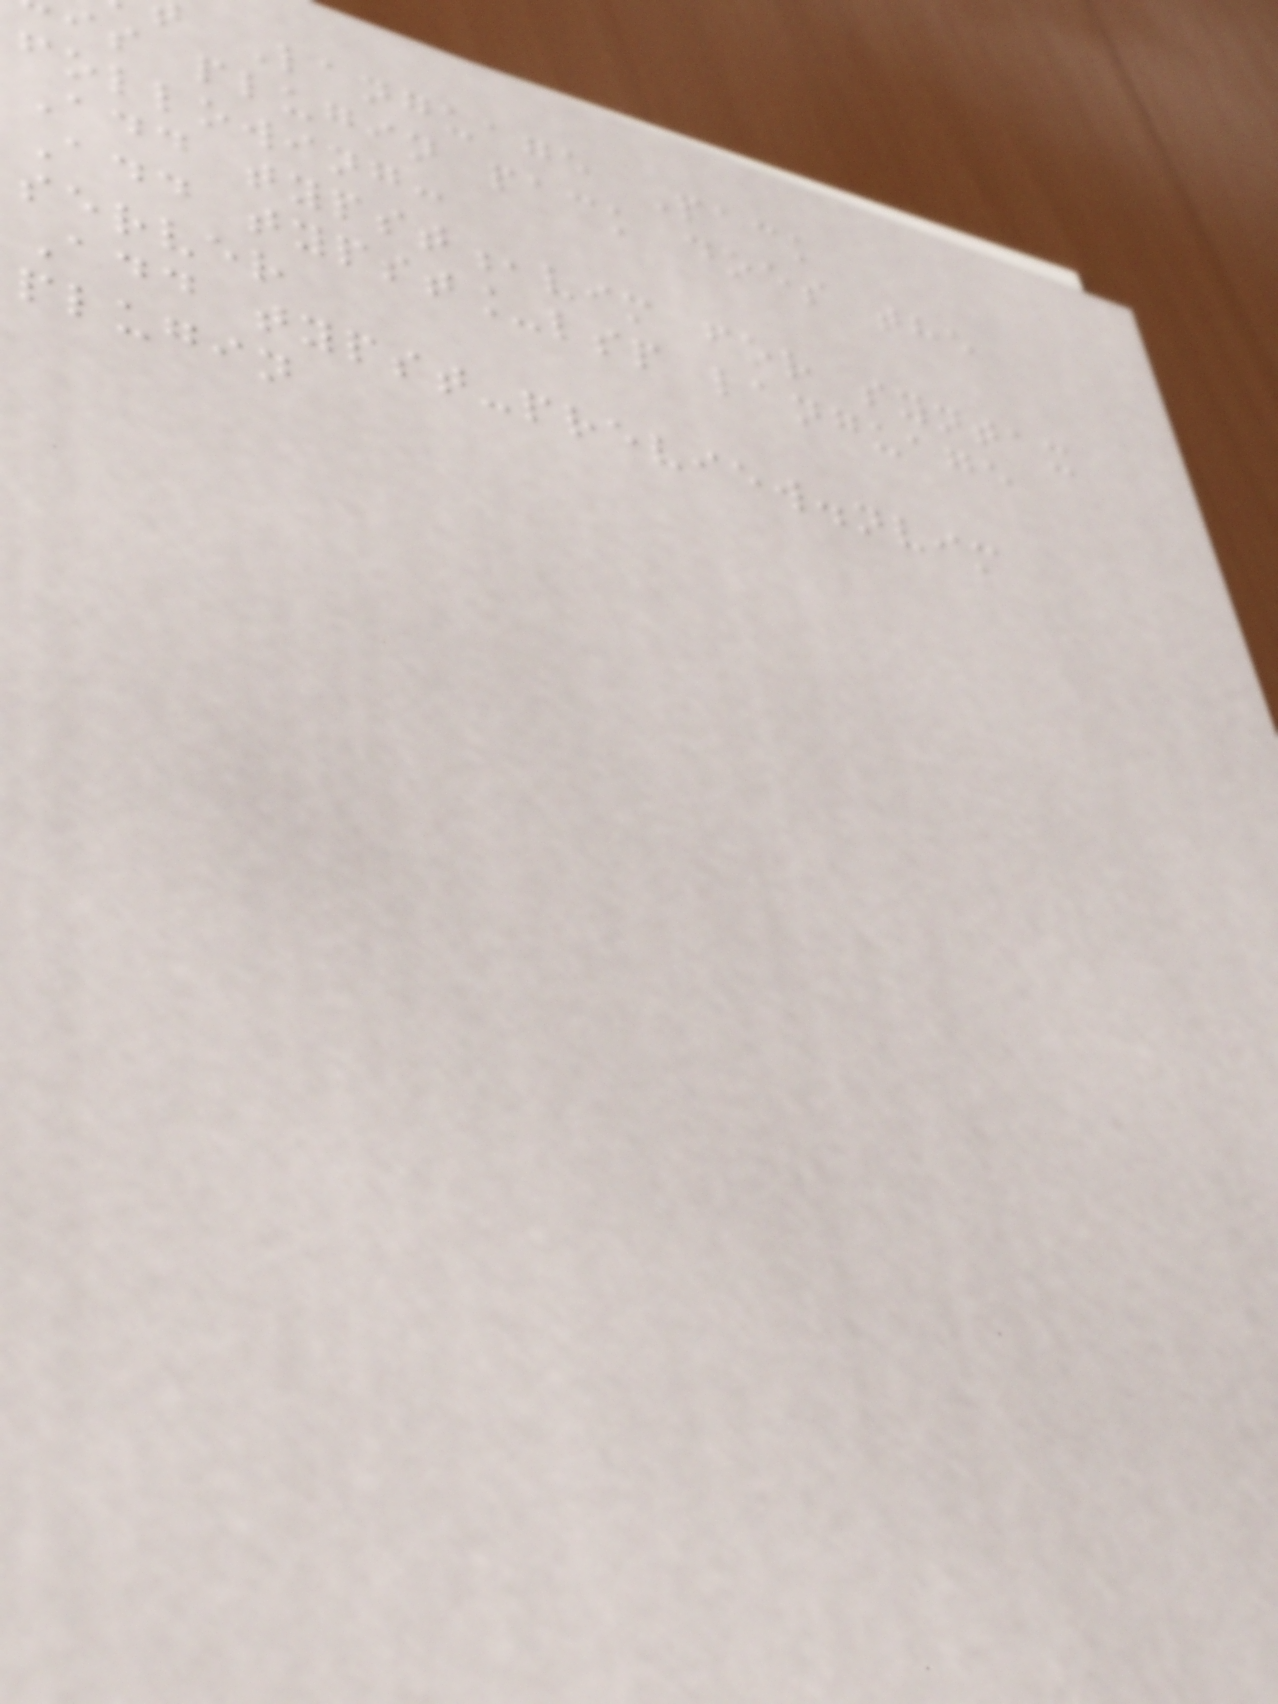Language Pack
is plugin pack does the
following:
Add typst,vim for syntax
Add typst_lsp language
server
Add typst-preview.nvim
plugin
